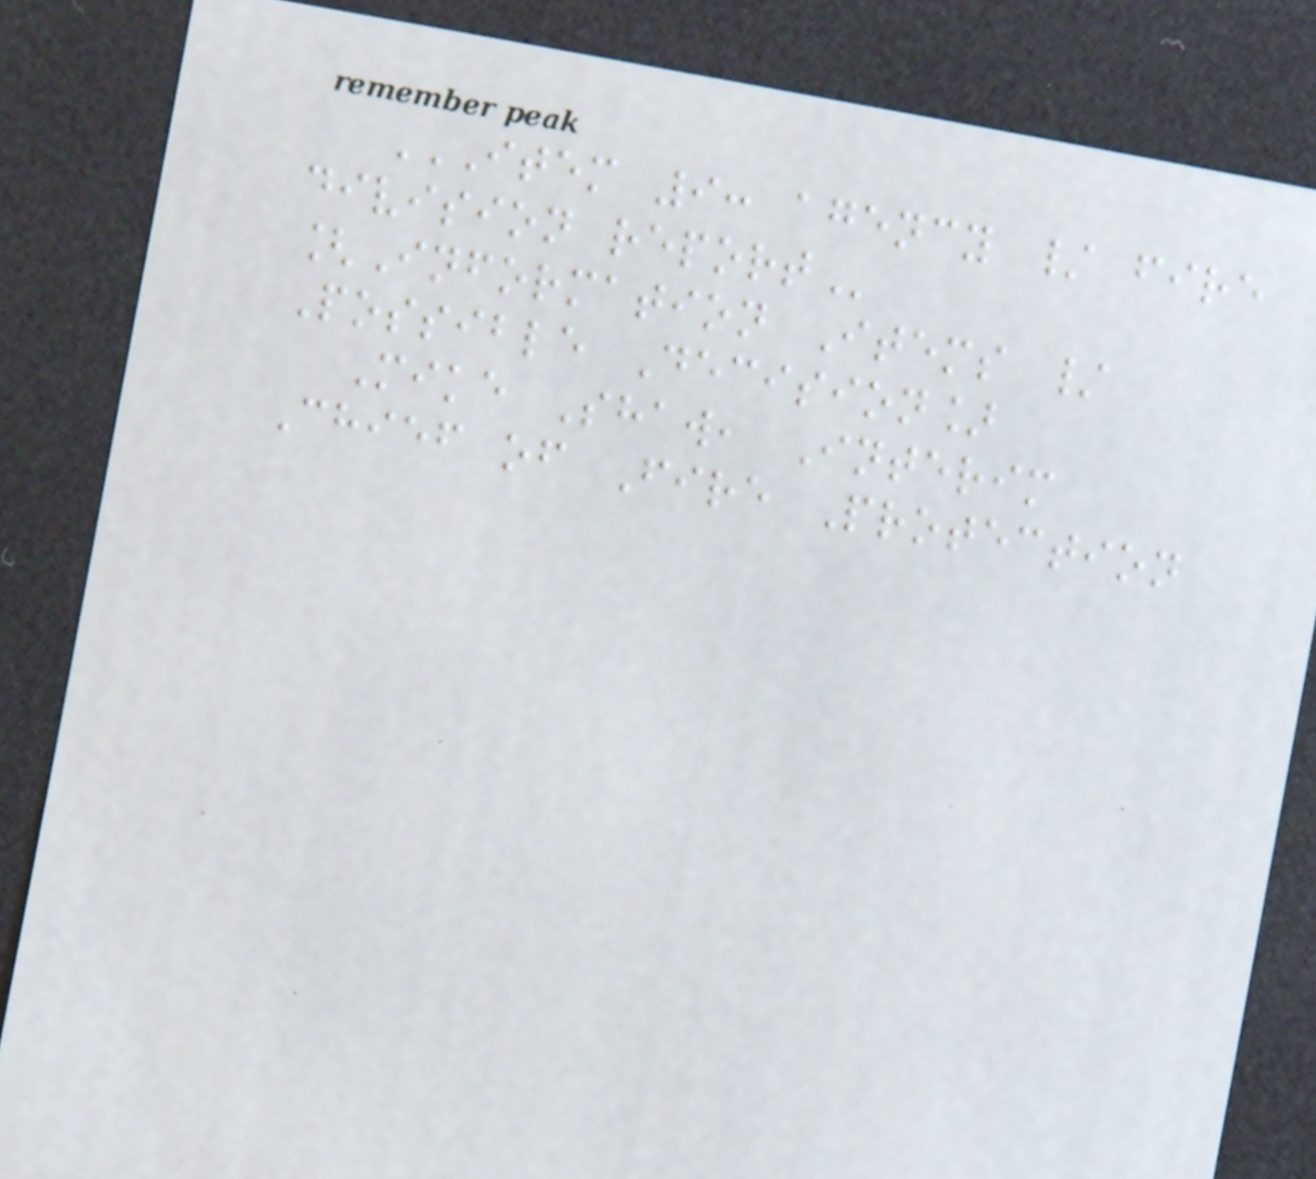ITEM 9: AGENCY / FIRE
DIVISION REPORT
[Information Items /
Possible Decision]
Mike Shaw, Interim
Chief of Fire Protection
